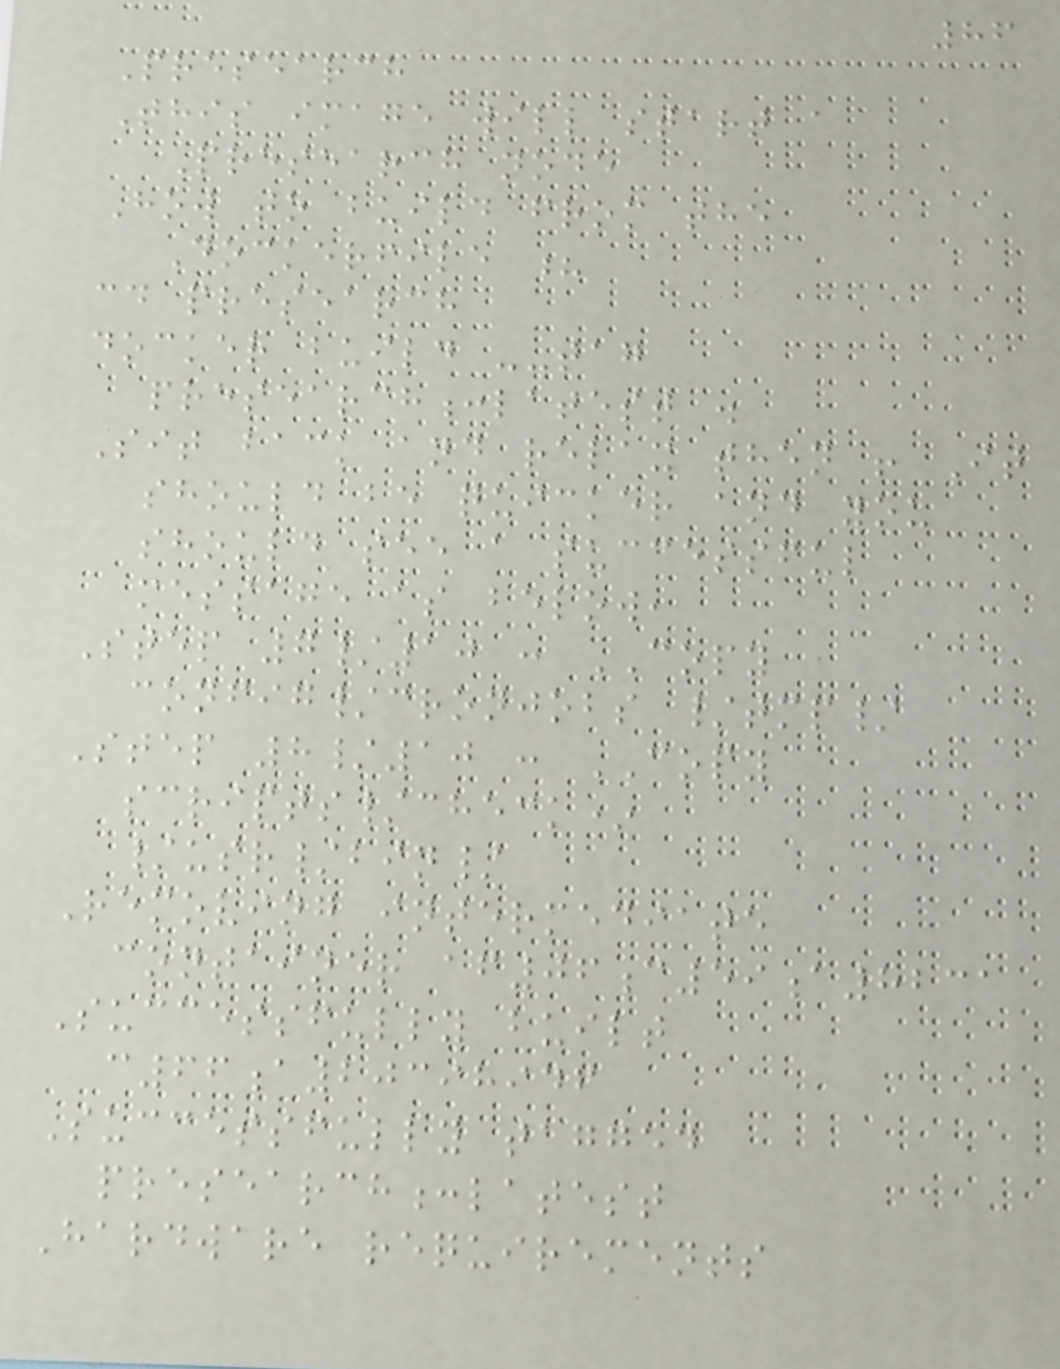86
Presearch
This image will start a
Presearch node
How to build from the
Dockerfile ?
cd presearch
docker build --tag
presearch:latest .
Sit back and relax then ! It
should be quicker and you
should see a successful
message as below,
Step 7/10 : COPY
config/cronjobs /tmp/
Step 8/10 : COPY
scripts/check*
/usr/bin/
Removing intermediate
container af06c59a8231
Successfully built
c66a20398946
Successfully tagged
presearch:latest
Hardware requirements
